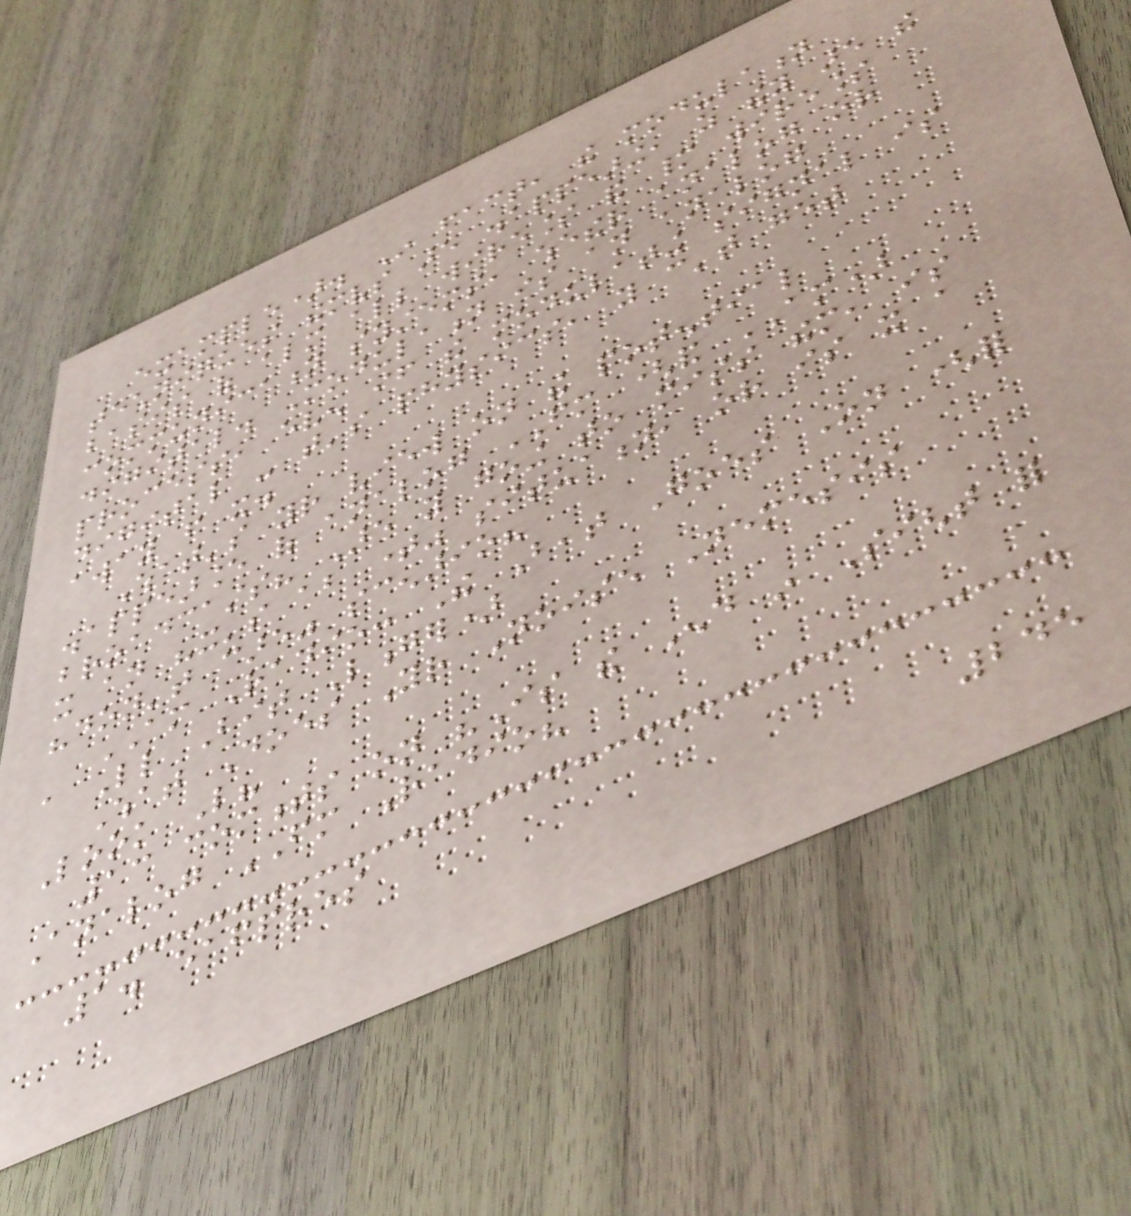example). In fact, the modulation
techniques themselves are disappearing, as they are the
basis of almost all wireless and many wireless
communication systems, whether analog or
digital. Modulation is an analog
process, even if the modulating signal is
digital - that's physics, you can't get
away from it.
What's your view on the potential
disappearance of analog FM (and AM)
broadcasts? Are you going to miss them, is
it an "it's about time" situation, or is it a
"don't care" scenario?
AM Radio: The Beat Goes On (for
a Little Bit Longer)
What Does Your Noise Nemesis
Look Like?
13 comments on "Is the End in Sight for
Analog FM Radio?
1. eafpres
245
